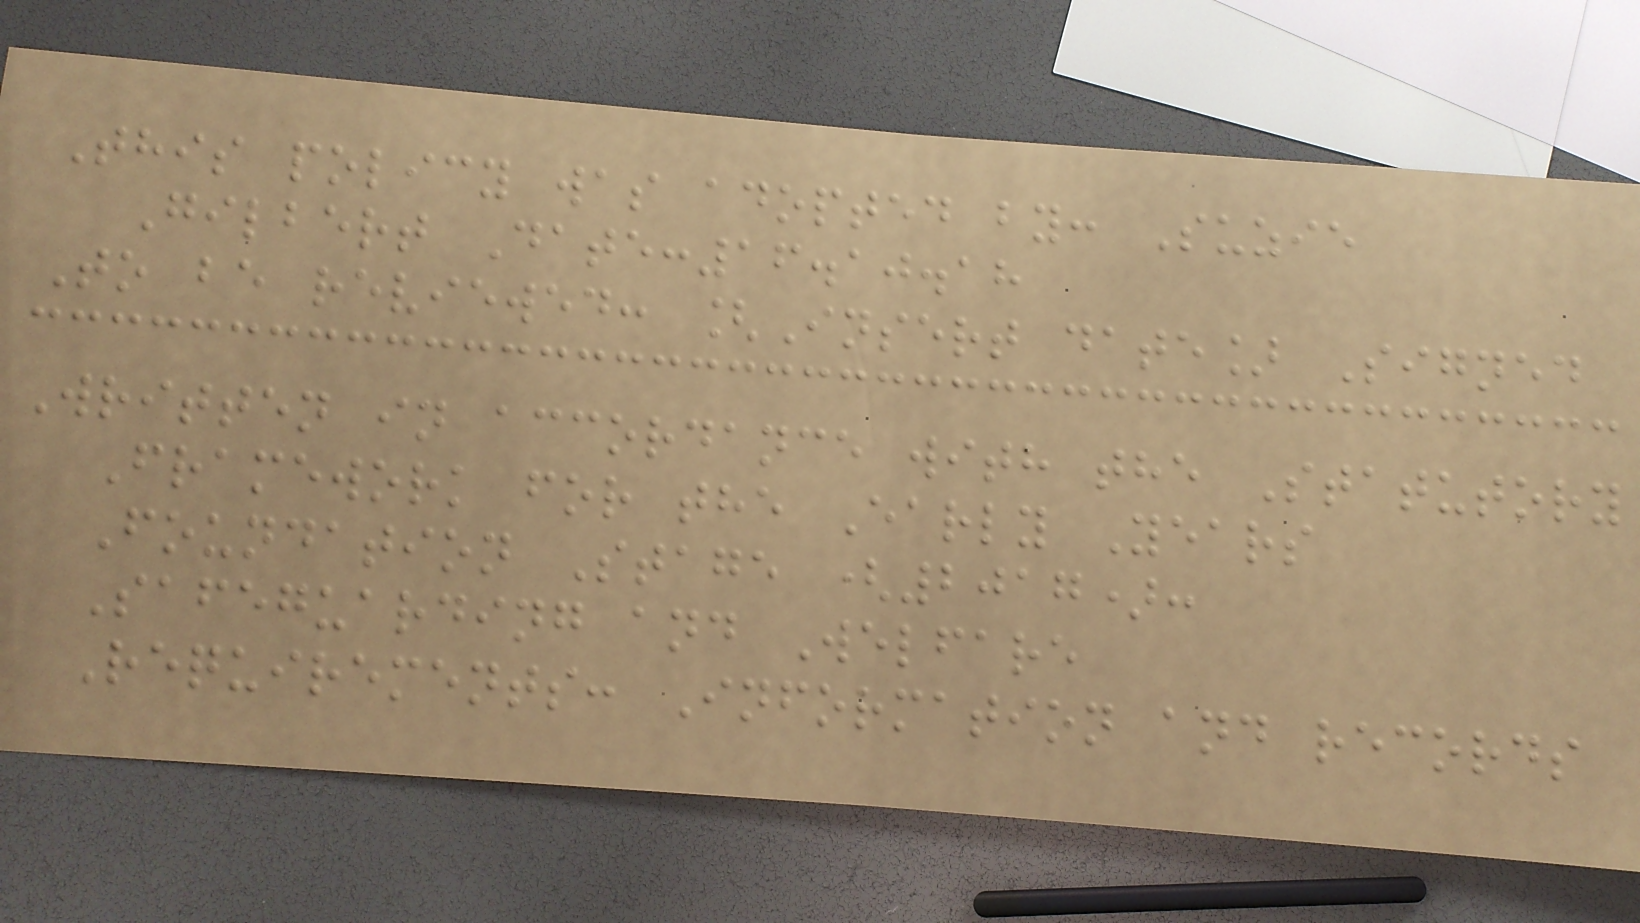This policy was adopted by: Suzie
Gilbert Date:16.10.18
To be reviewed: [Insert date] Signed
Written in accordance with the Statutory
Framework for the Early Years
Foundation Stage (2017):
Safeguarding and Welfare
Requirements: Information and records
